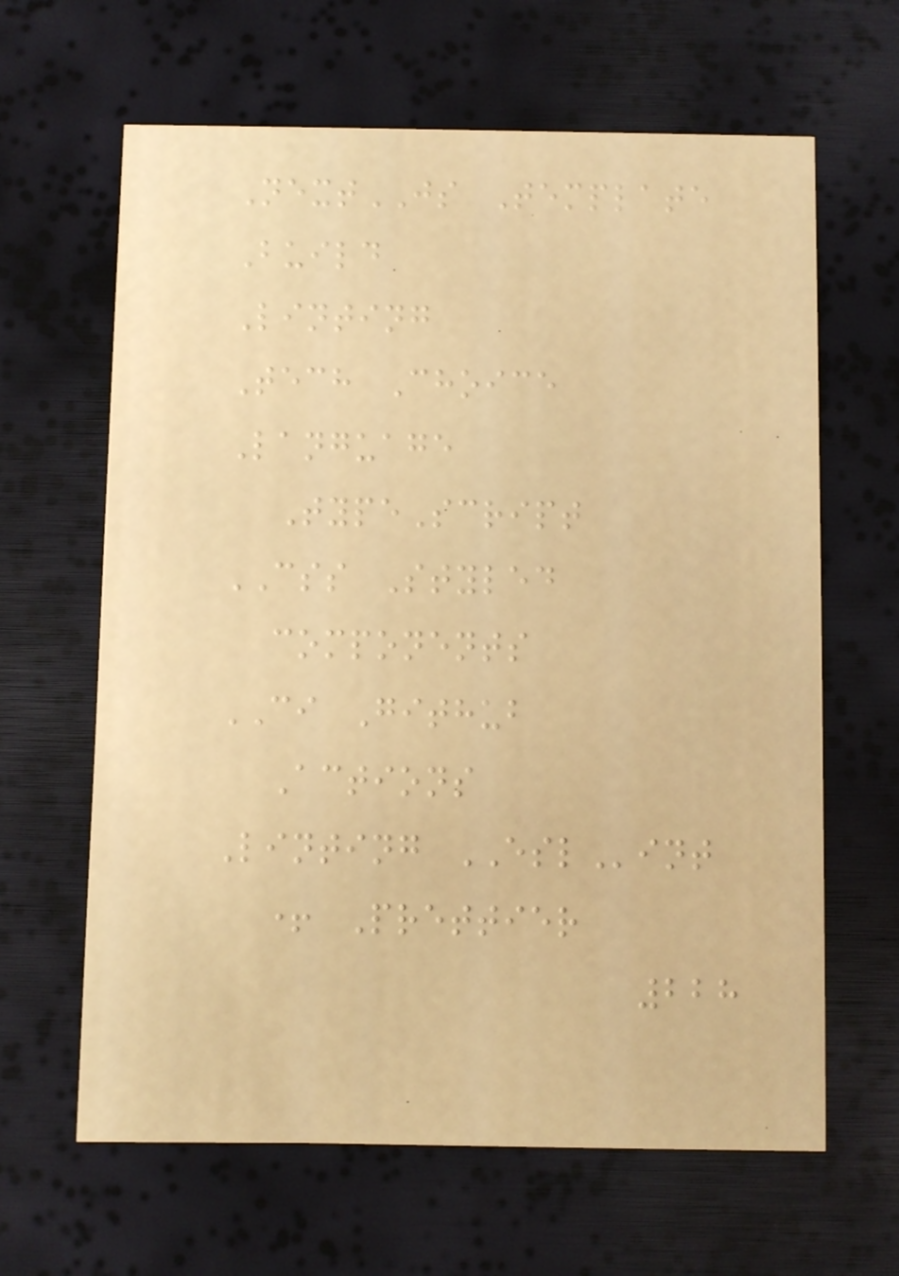NextJS Template
Build
Linting
Tech Choice
Language
TypeScript
CSS Styled
components
CI Github
Actions
Linting ESLint
+ Prettier
228
